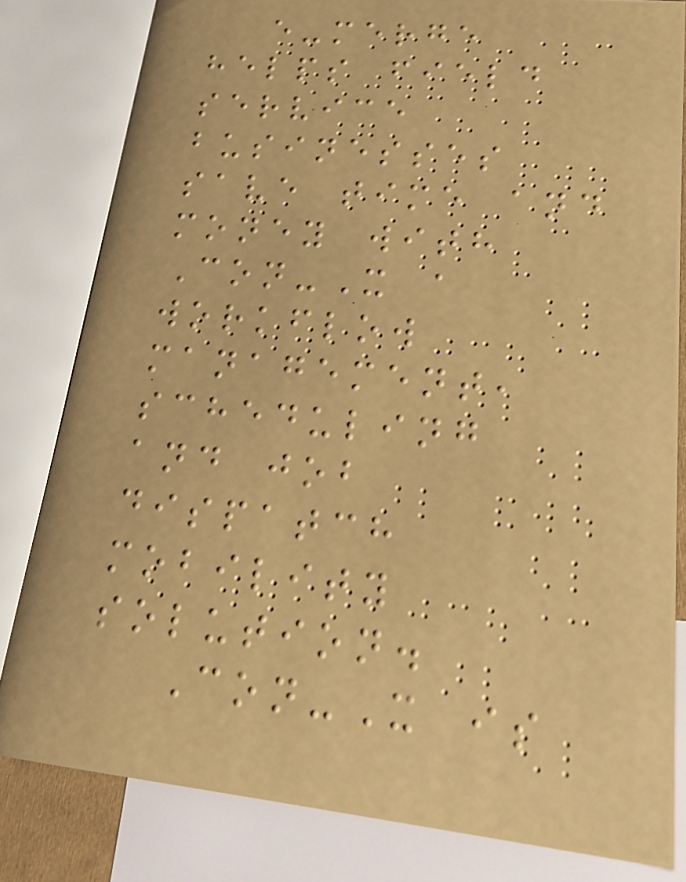e-merge
helps field
service
businesses
save time and
money with
Con-X a
workflow
management,
scheduling
and job
dispatch
mobility
solution.
Con-X is
